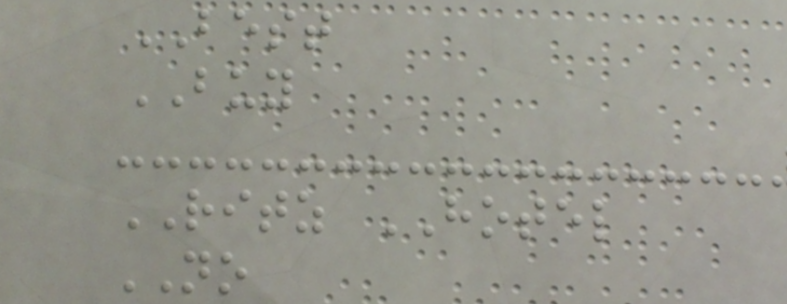BEST
BUY
RITZ HOTEL
NO
